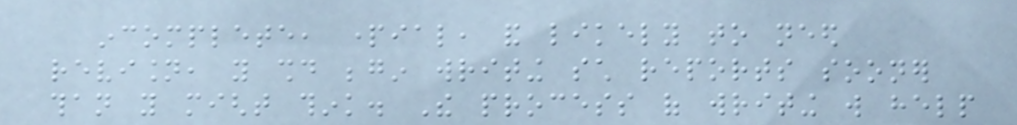incomplete, partial, and likely to need
revision, you should begin writing such reports sooner
than you might think. The process of writing will help
